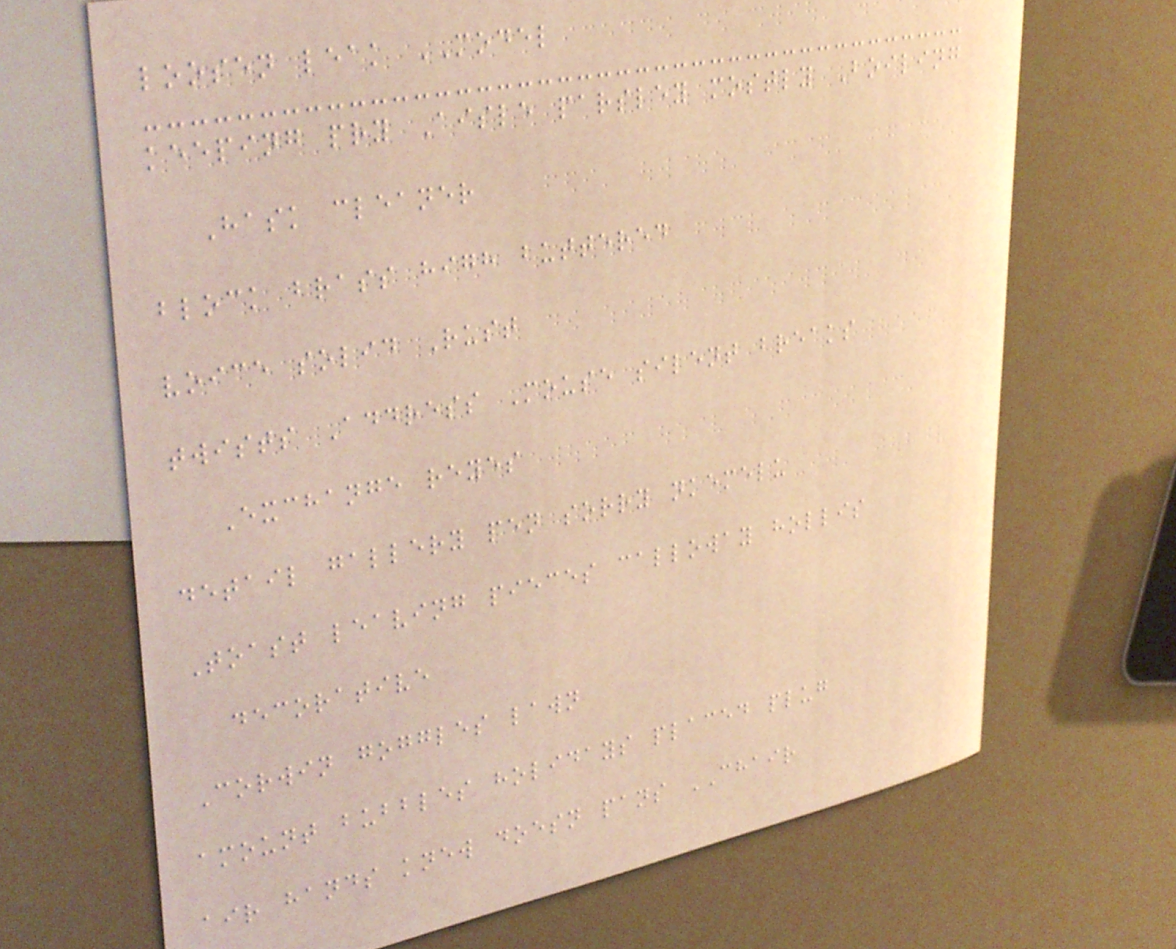loosen leak MODEL
keeping pry Aisle parsley mostly Boiling
Hask cleaner
block brass high buttered
voice solid Rust
twists Address Mouse silent breaks
Exchange reyes
detail gallery pen sorry nkemelu
Toast leaving pieces calloway hollis
decorative
Corwin goggles lawn
amount bubbles holidays placed plug
air hands knew doesn pans CHAIR
